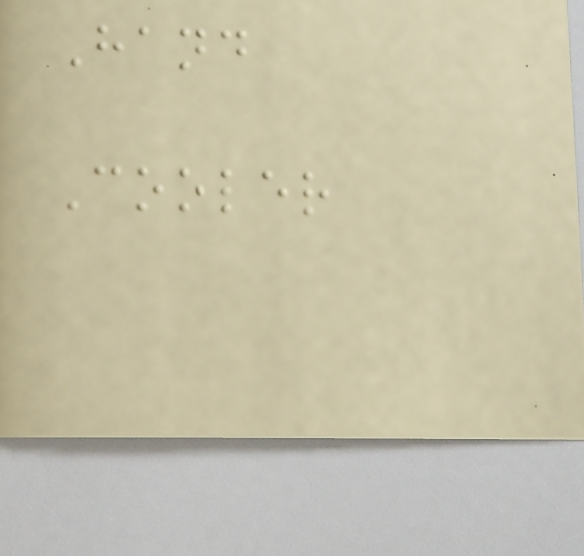Hand
Cooler
